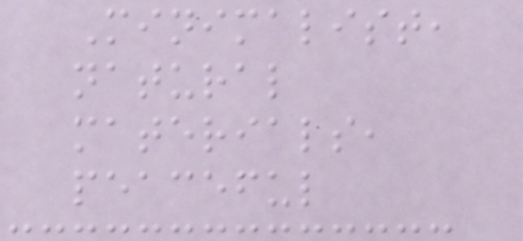Minimalist,
natural
materials,
peaceful
